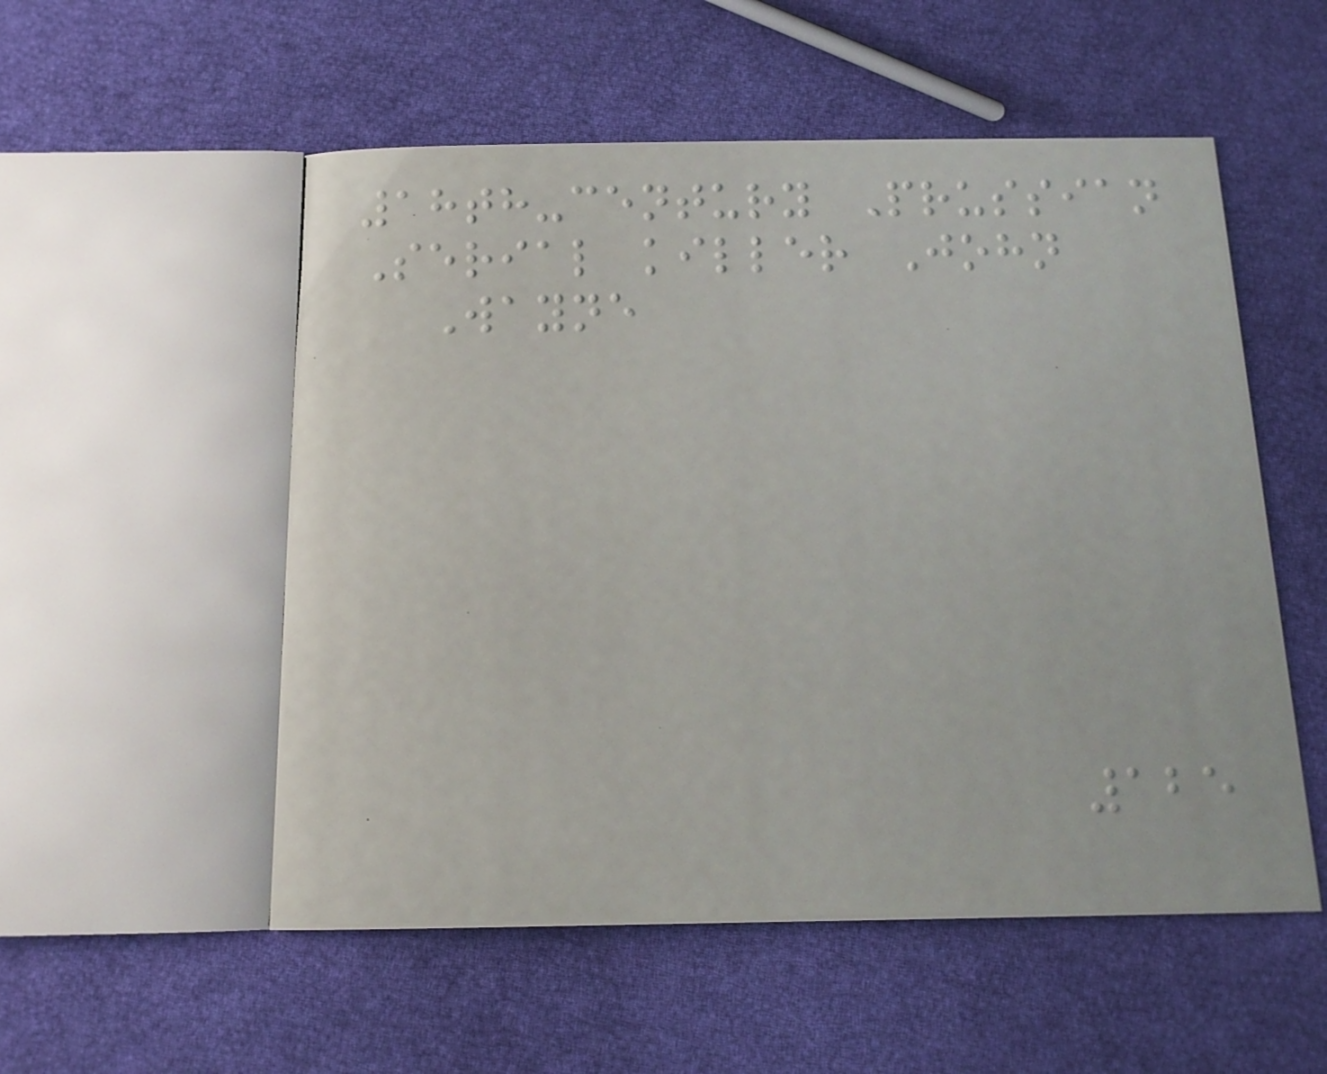18th-century Prussian
Serial killer John
Wayne
125
